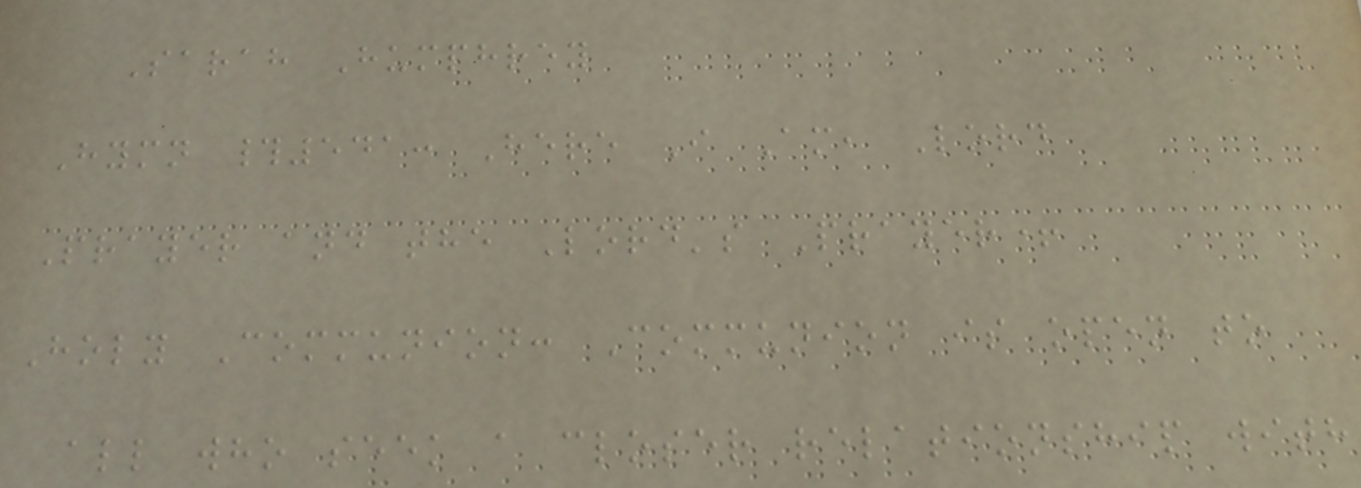Sarah Humphrey
Hymn #541: Here I Am, Lord
Prayer and the Lord's Prayer+
Holy Communion: Communion is open to
all who seek a closer relationship with
